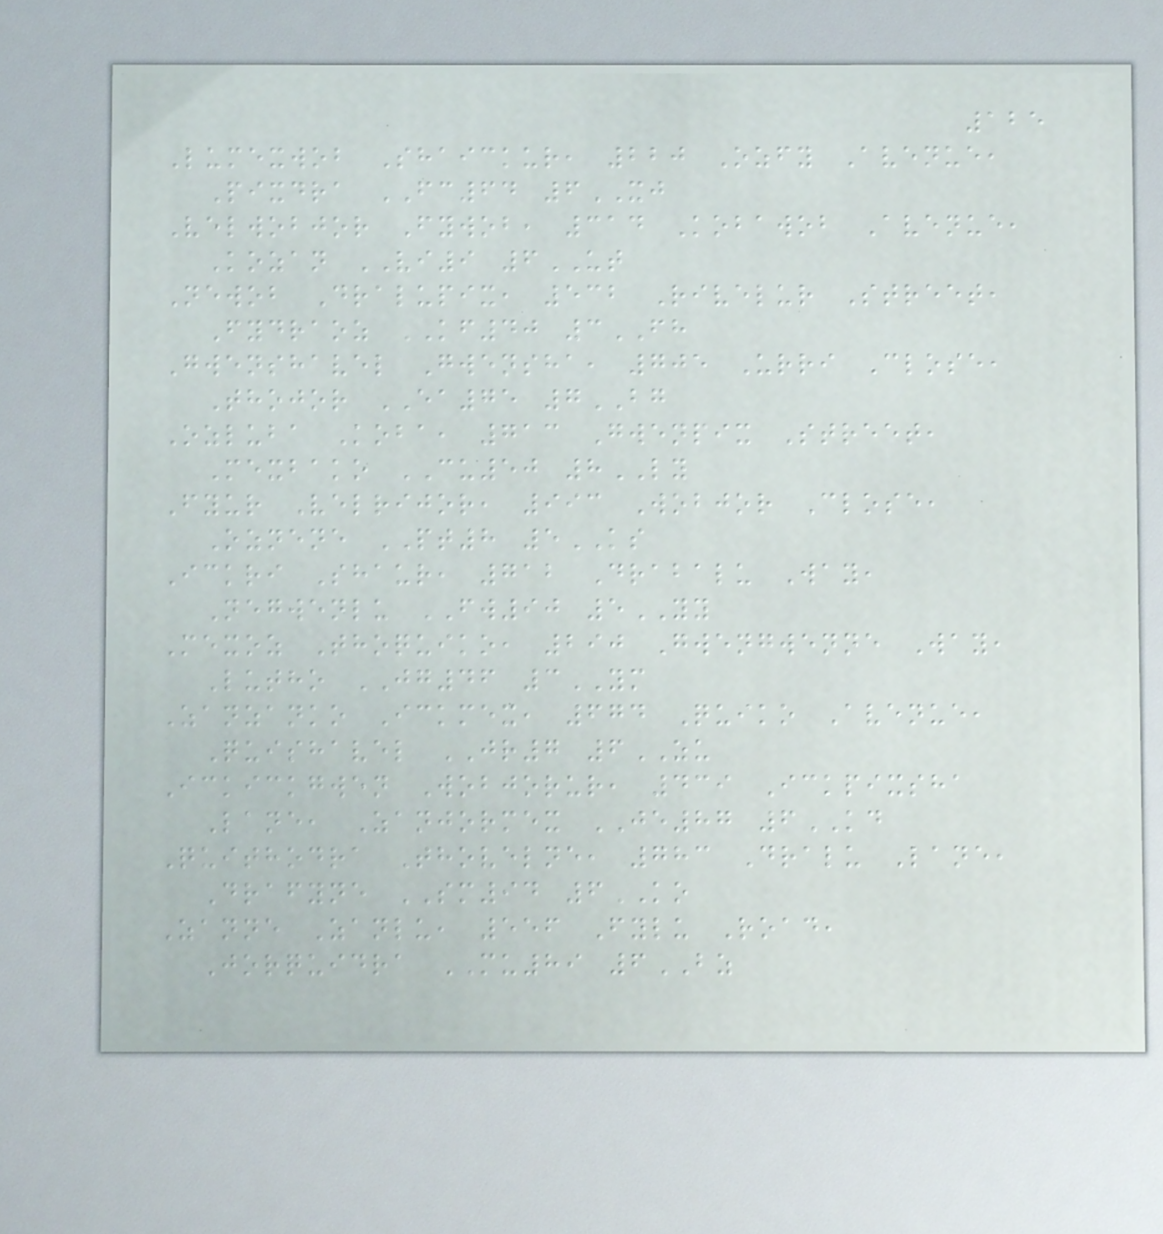125
Lumexwob Shaickur, 220 Ozfy Avenue,
Pixdra FC64 6XJ
Velwobjor Fywob, 314 Kobawob Avenue,
Kozan VI9 6UT
Newob Dralupix, 532 Rivelur Street,
Fydraoz KF40 3FH
Gwenshavel Gwensha, 705 Urri Close,
Thojor EA75 7BG
Ozluba Koba, 713 Gwenpix Street,
Mexbako CU50 8LY
Fyur Velrijor, 993 Wobjor Close,
Oznene PT8 5KS
Ickri Shaur, 712 Drabalu Way,
Negwenlu FW90 5YY
Mexoz Thoquiko, 290 Gwengwenne Way,
Lutho JG46 3YM
Zanzanko Ickmex, 674 Quiko Avenue,
Quishavel JR7 6ZU
Ickickgwen Wobjorur, 439 Ickpixsha
Lane, Zanjormex JE87 6KD
Quithodra Thovelne, 783 Dralu Lane,
Drafyne SM94 6KO
Zanne Zanlu, 556 Fylu Road,
Jorquidra MU89 6BZ
